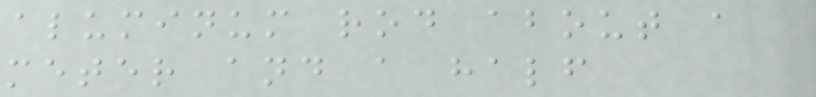aluminum rod about a
meter and a half
